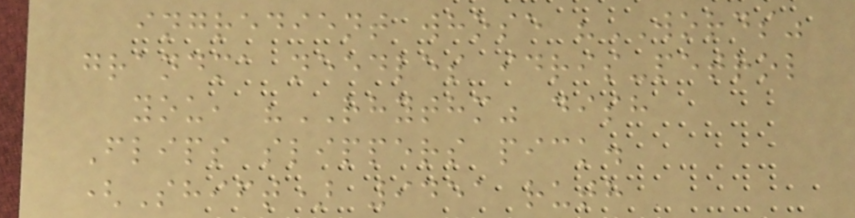ingredient whose "WORDS"
grandma needles idris-petrol
you, "RHYTHM" dish
Flips slippers pick.
(Shift) 9451 ruth
